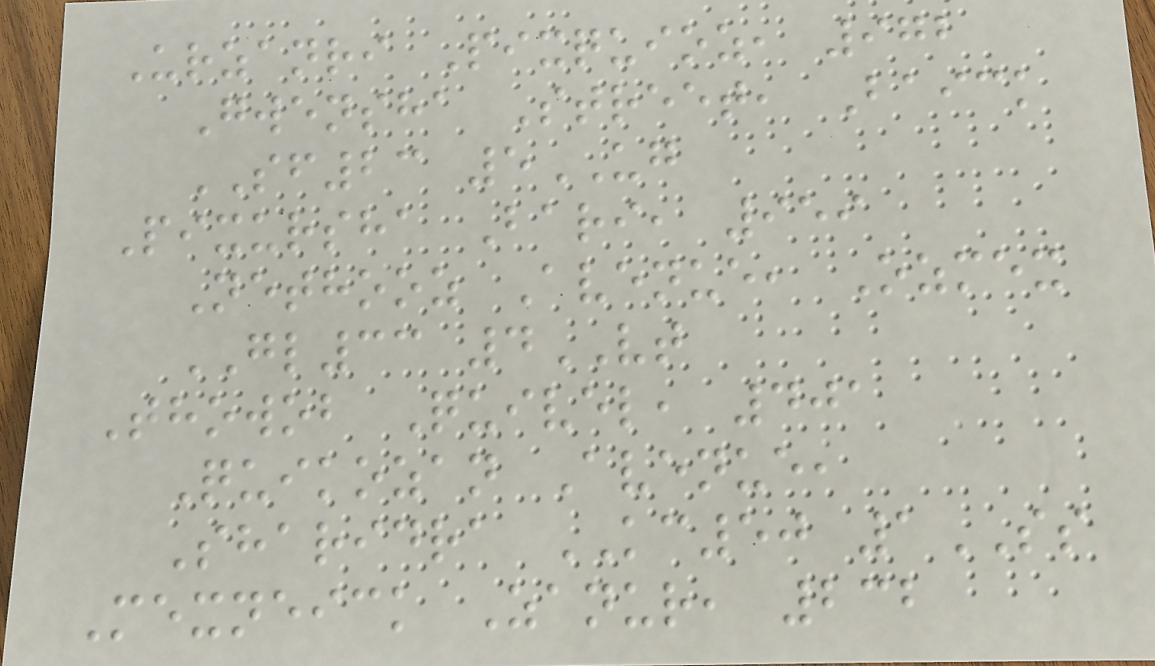Urzanri Pixquioz, 972
Gwensha Street, Baick
SF23 5UG
Pixursha Bari, 959
Nethooz Avenue, Ozmex
GL33 4VT
Thowob Quivel, 401
Quikozan Avenue,
Sharidra KC50 1SS
Mexneick Zanur, 232
